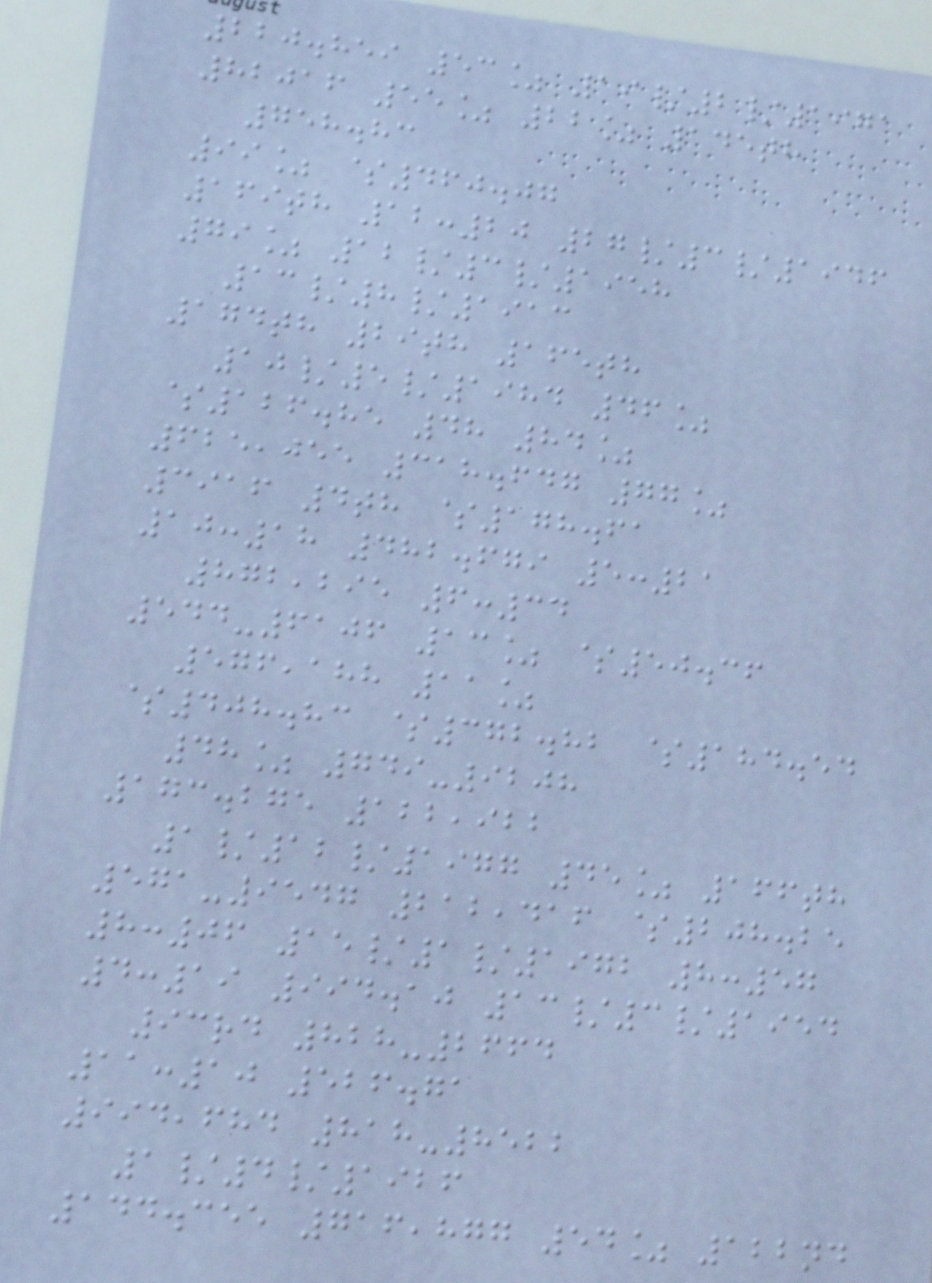220.859 53% 19/2/1971
82016 55% 22% 145th
758.83
99% $460.07
169th 12:20 27/3/1946
79% 12/3/1958
13/8/1913
174th 29th 165th
10/5/1984 46%
$126.85 48 84%
625,055 318.647 77%
3916 4th $178.61
10:18 482.679 5:21
872,295 6:34
544-6106 13% $50.36
576,188 11%
$408.83 $372.82 $184.54
48% 749-9208
173.275 122,922
1/12/1977 45% 166th
571-9547 212,416 $208.25
8:06 15/1/1972 8:57
4:19 994.10 13/3/1954
93rd 828-2664
11:10 526.71
994,684 818-8522
1/4/1926
144.355 716,877 54% 122nd
